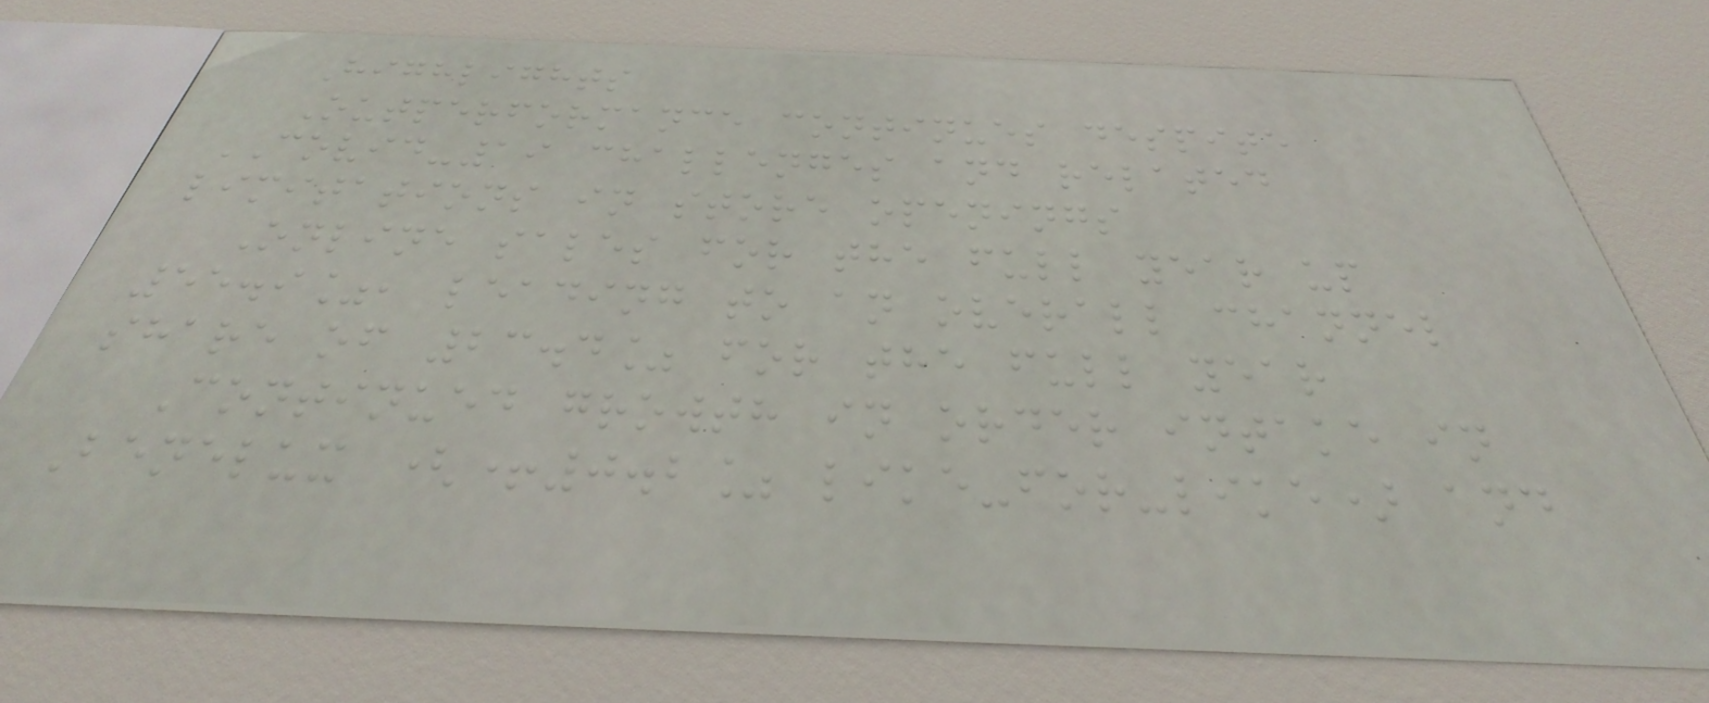Highlights
Outperformance continues despite
COVID-19 challenges and related
limitations in store openings
Online sales for the full year up
55.9%, leading to an overall channel
share of 23.4% for the full year
Continued growth in order intake in
Benelux (+0.2% like-for-like) and
